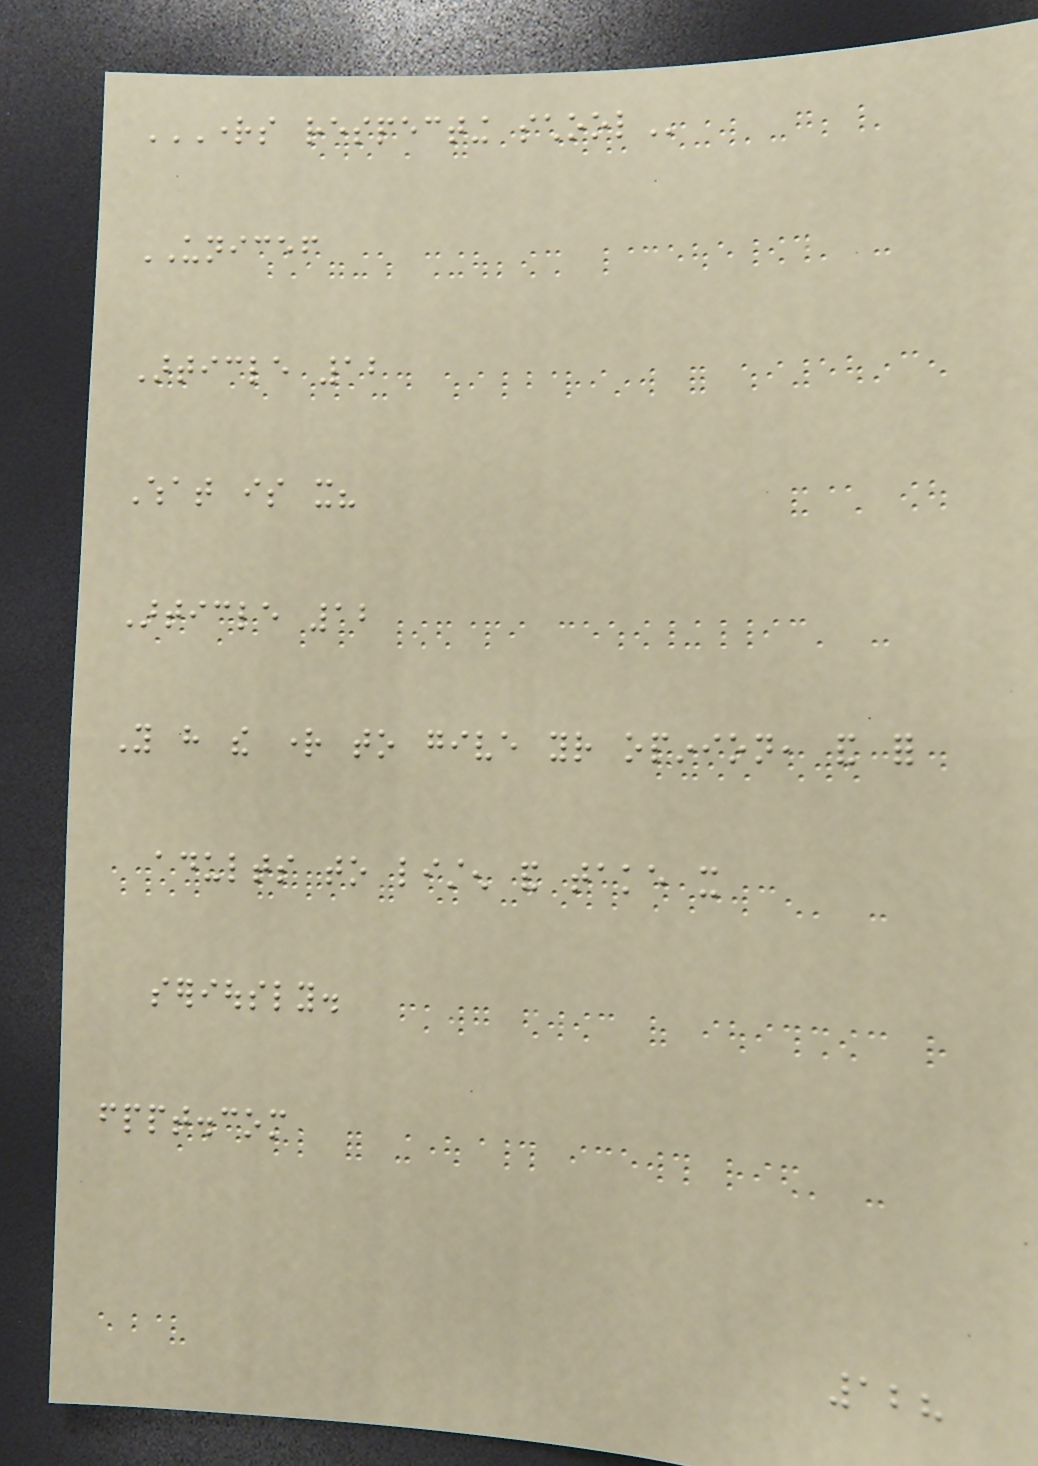RIGHTS RESPECTING SCHOOL
UNICEF
Article 12
What is it?
Article 12
You have the right to give your opinion, and for
adults to listen and take it
seriously.
fppt.com
128
